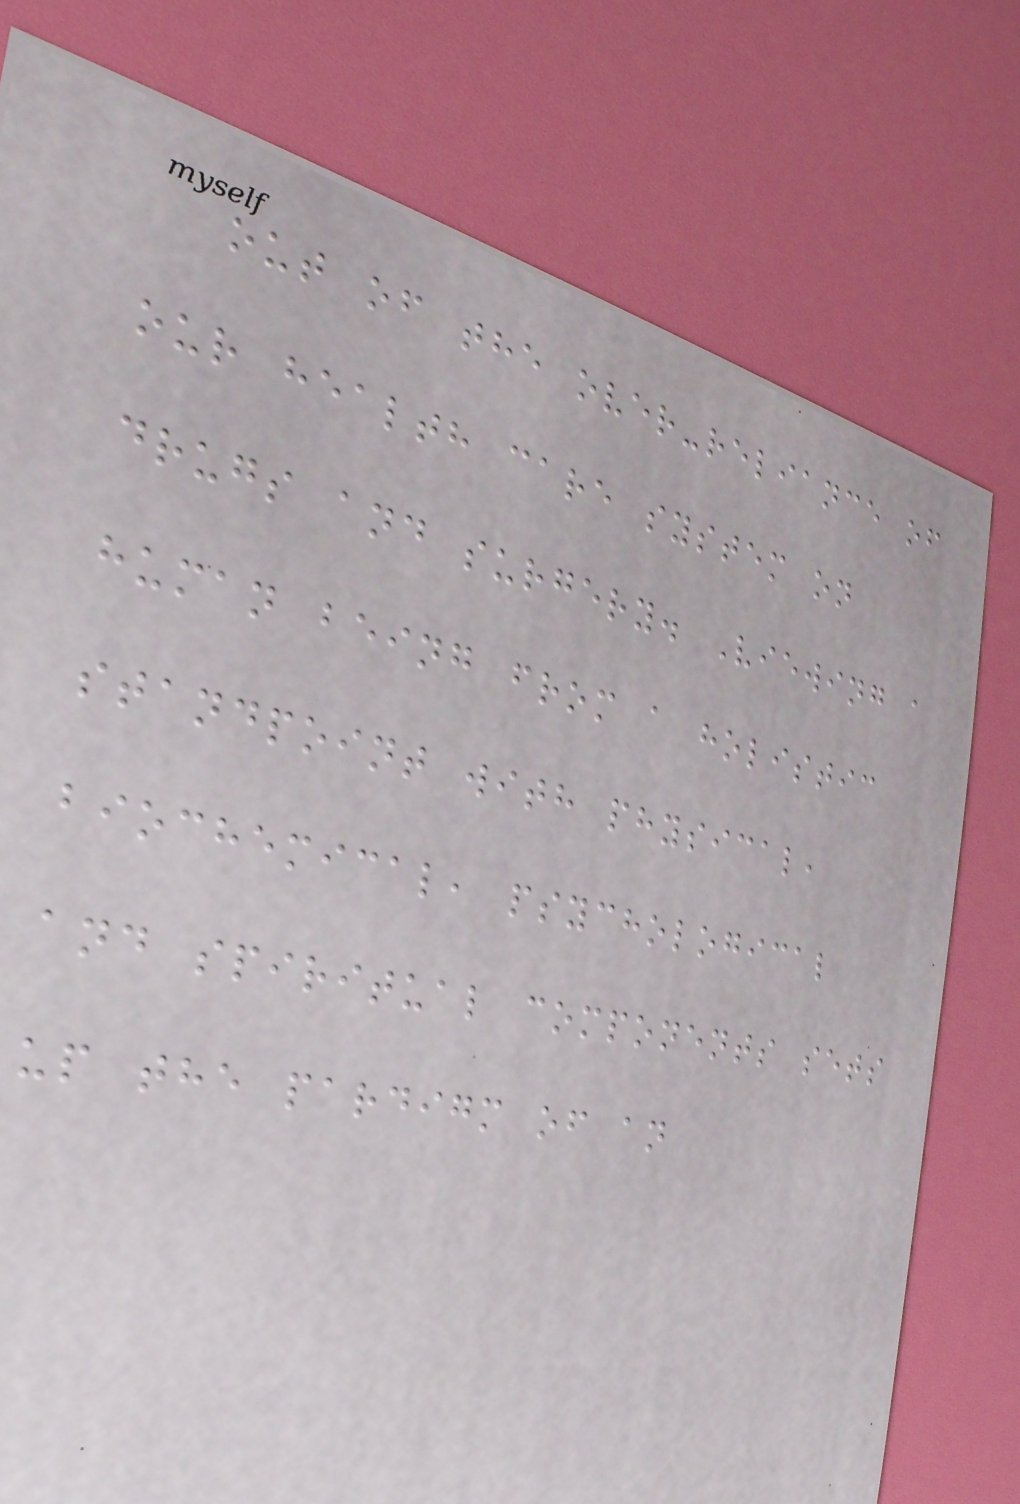out of the over-reliance of
our health care system on
drugs and surgery. Viewing a
human being from a holistic
standpoint with physical,
biochemical, psychological
and spiritual components sets
up the pardigm of an
